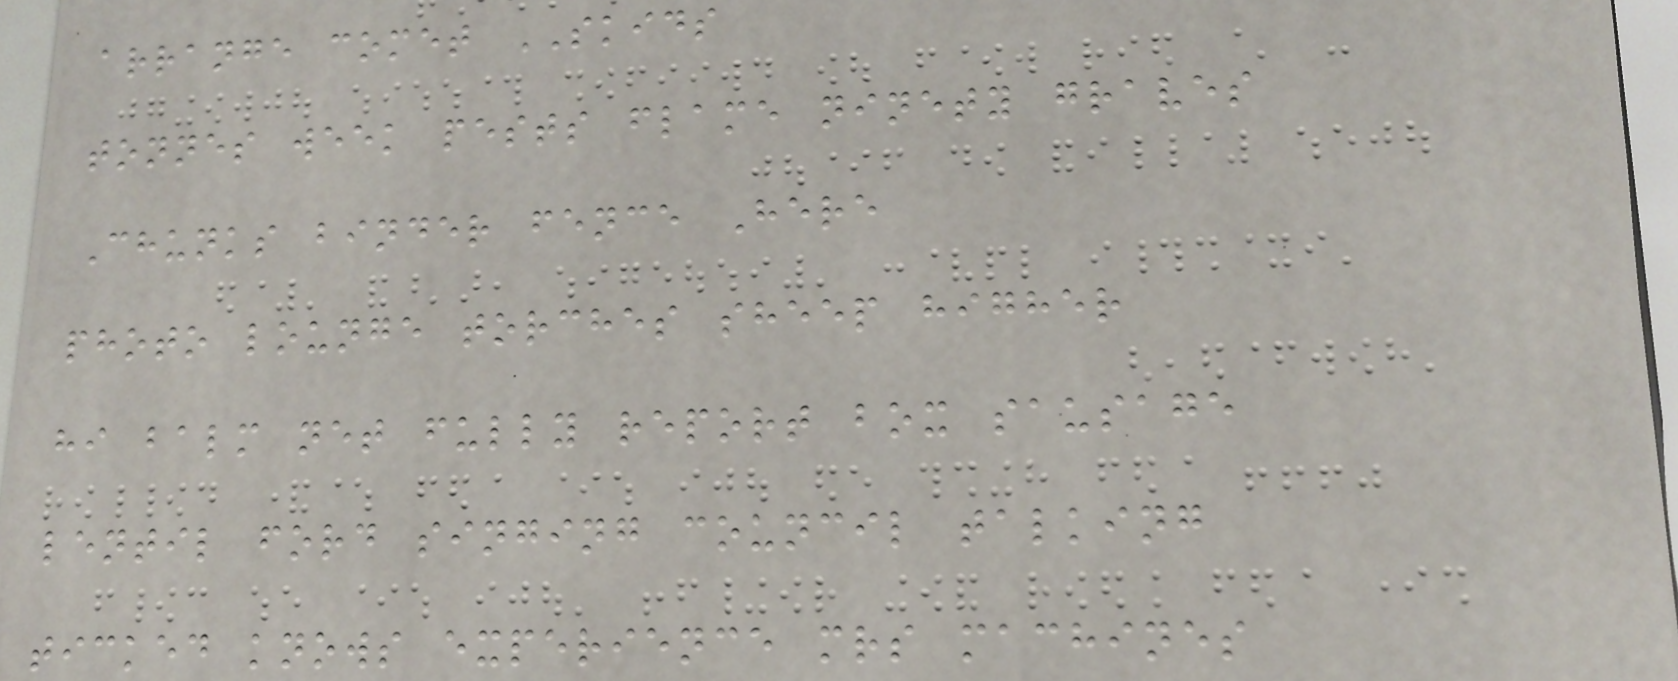arrange comet SKIDS
tonnes week pests flame ninety graves
Chunks binder fence Here
photo lounge torches sheep higher
hi balm net fully report box sausage
lentil ford singing council talking
ticked knows experience mrs machines
